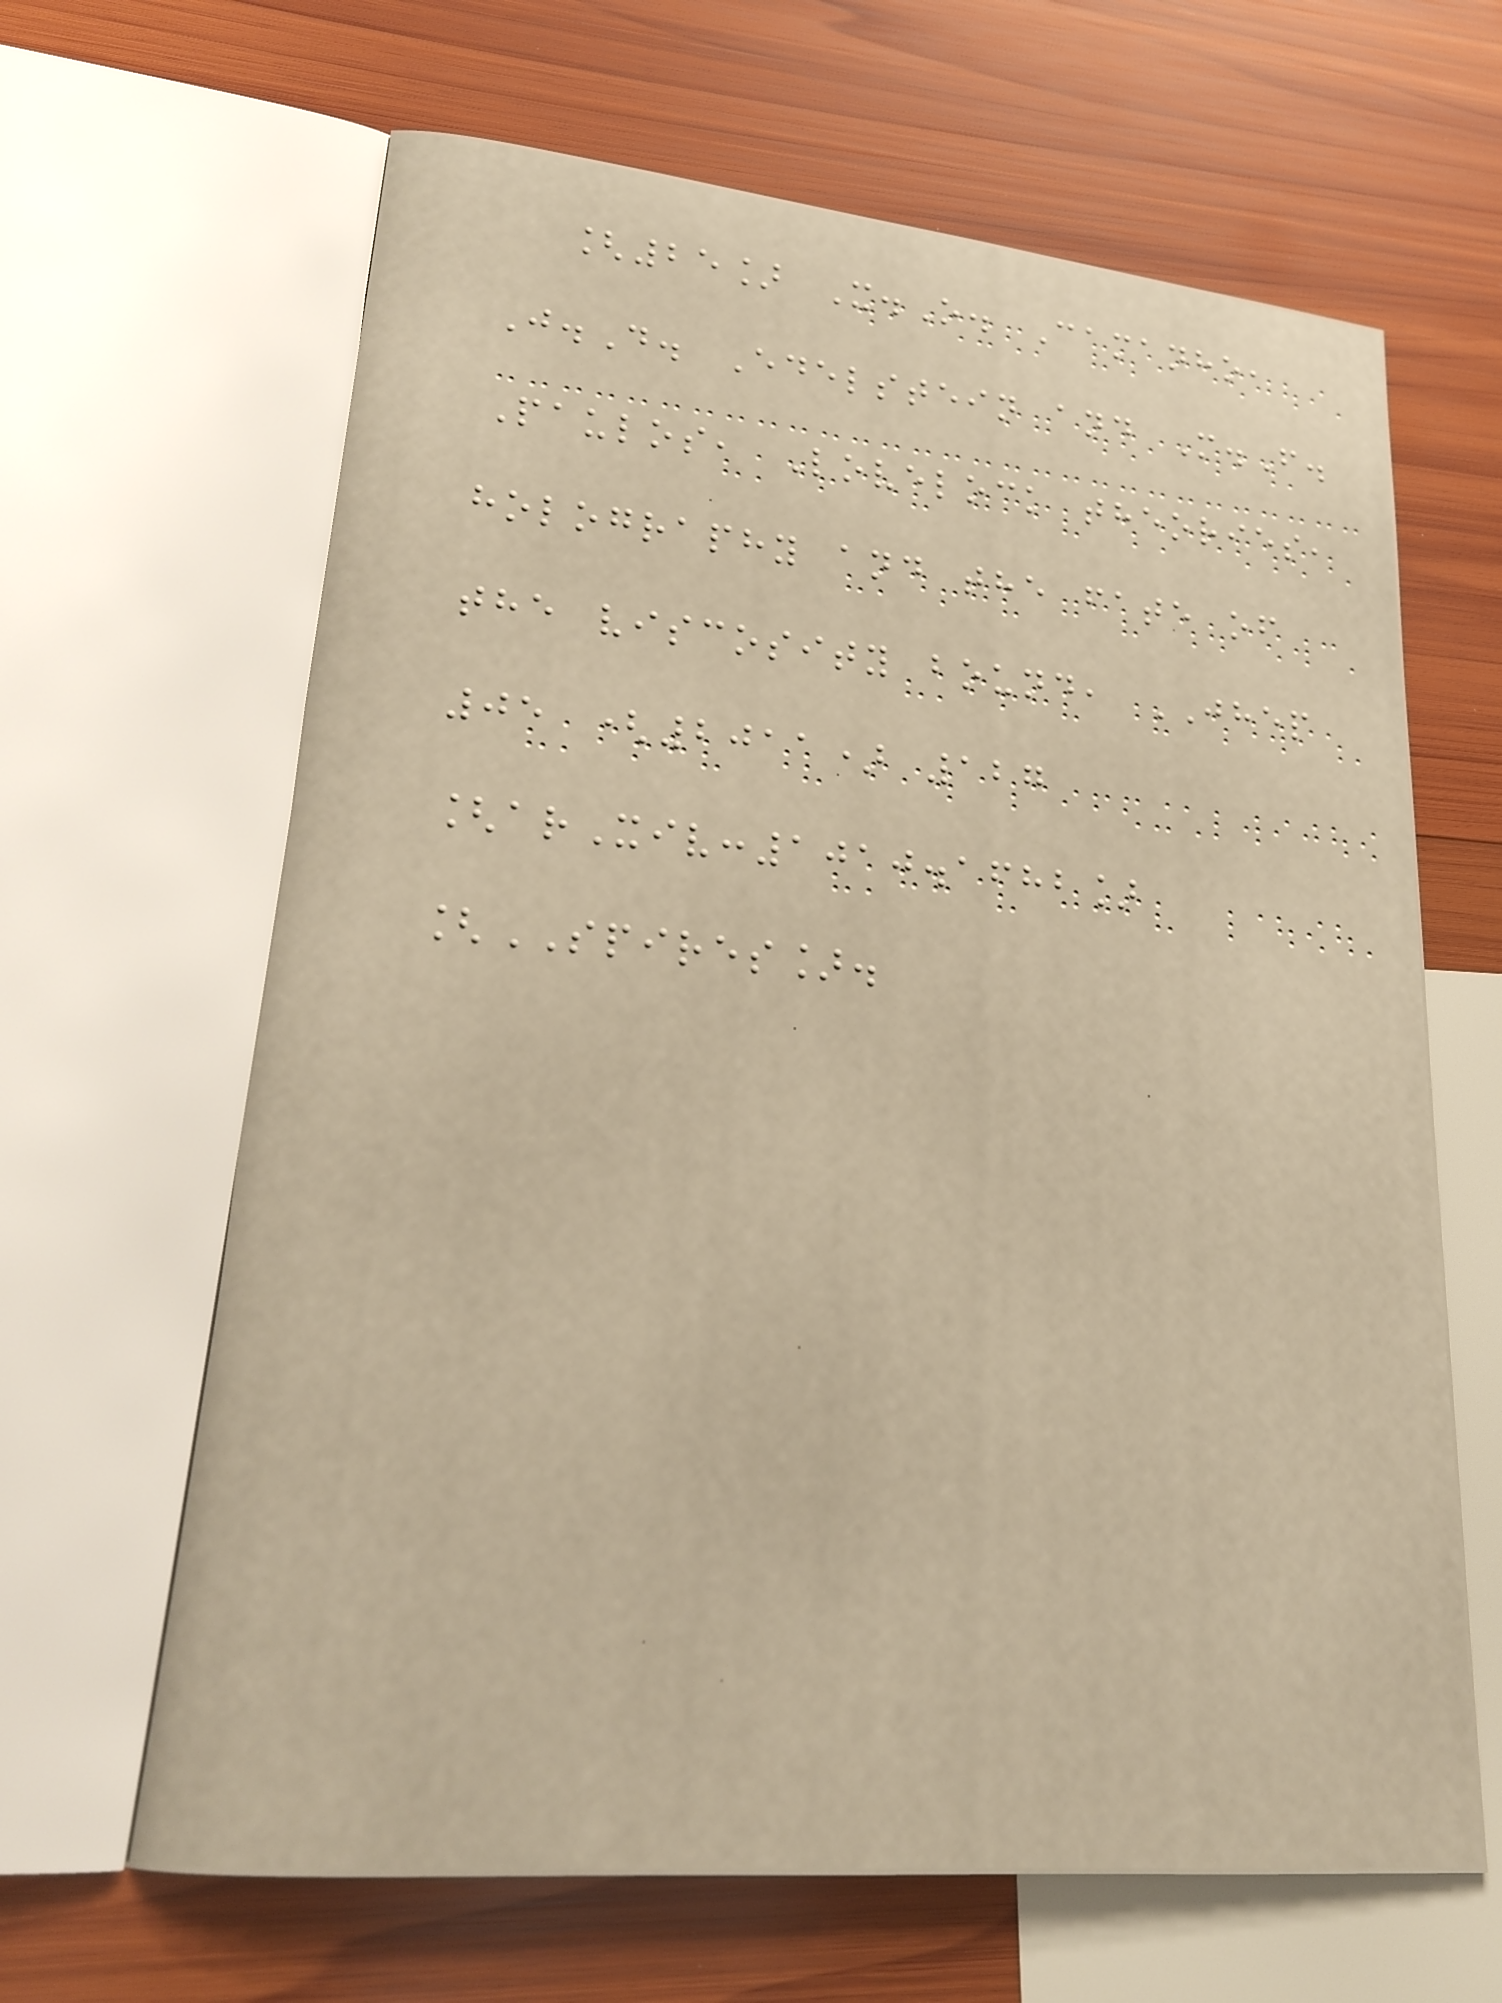[25] X.O. Camanho,
J.D. Edelstein and M.F.
Paulos, Lovelock theories,
holography and the fate of
the viscosity bound, JHEP
05 (2011) 127
[arXiv:1010.1682]
[SPIRES].
